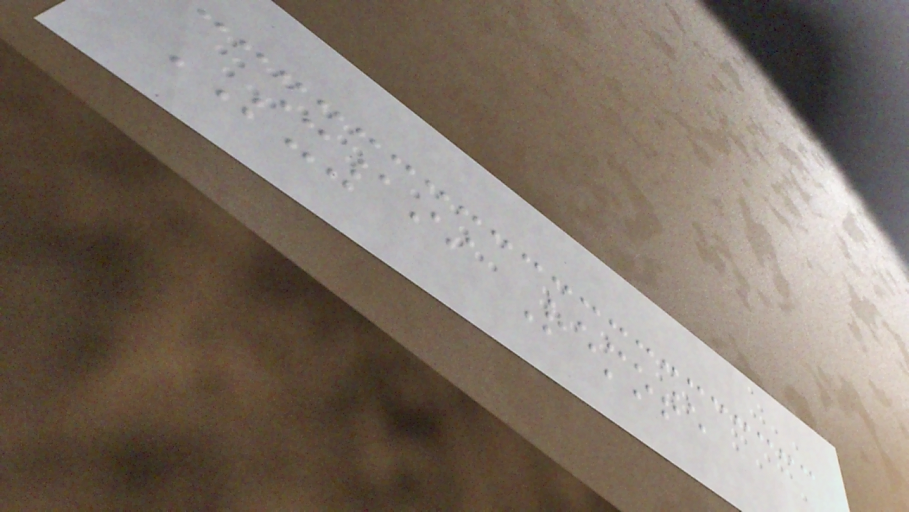SX199 Remote
